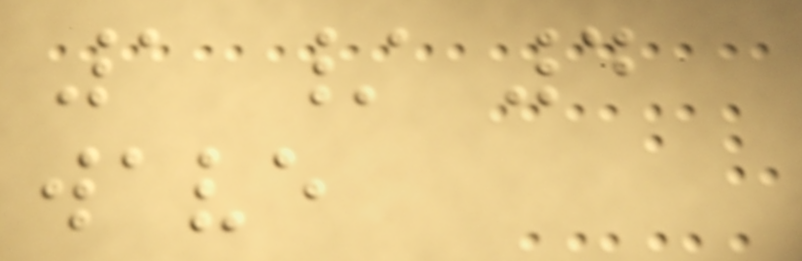1 / 4
wave
